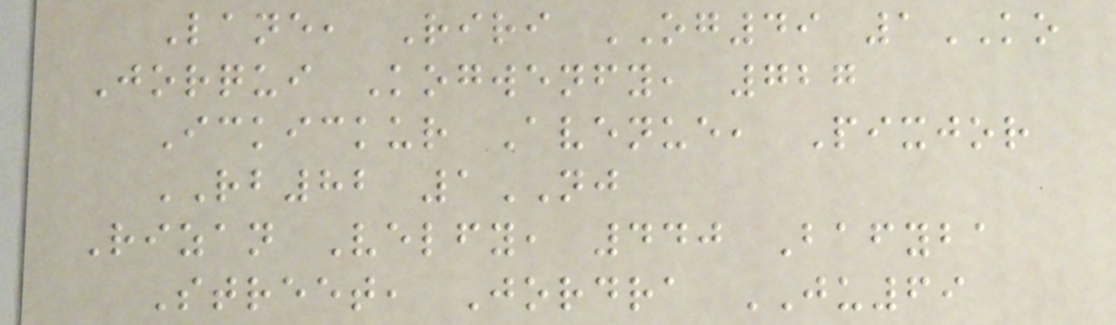Lane, Riri OG49 1KO
Jorqui Kogwenfy, 727
Ickickur Avenue, Pixjor
RB82 1NJ
Rizan Velfy, 440 Bafyba
Street, Jordra JU69
